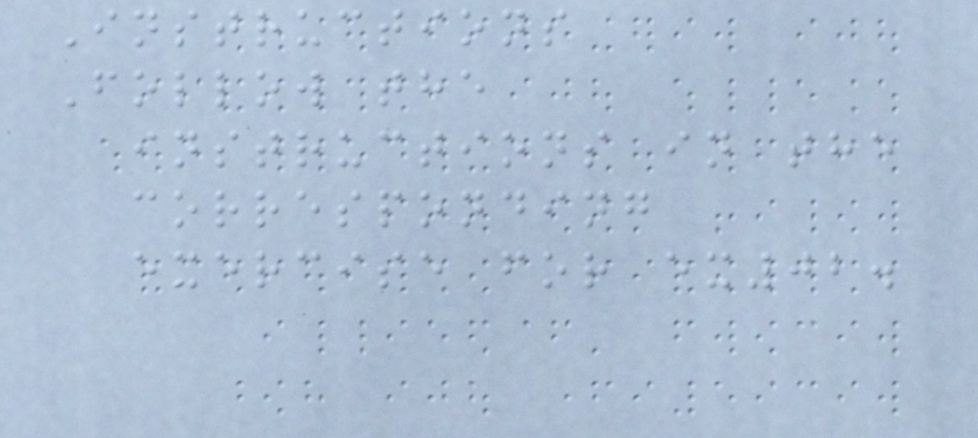Instructions
Follow the
instructions in the
corresponding
exercise for ex02.
